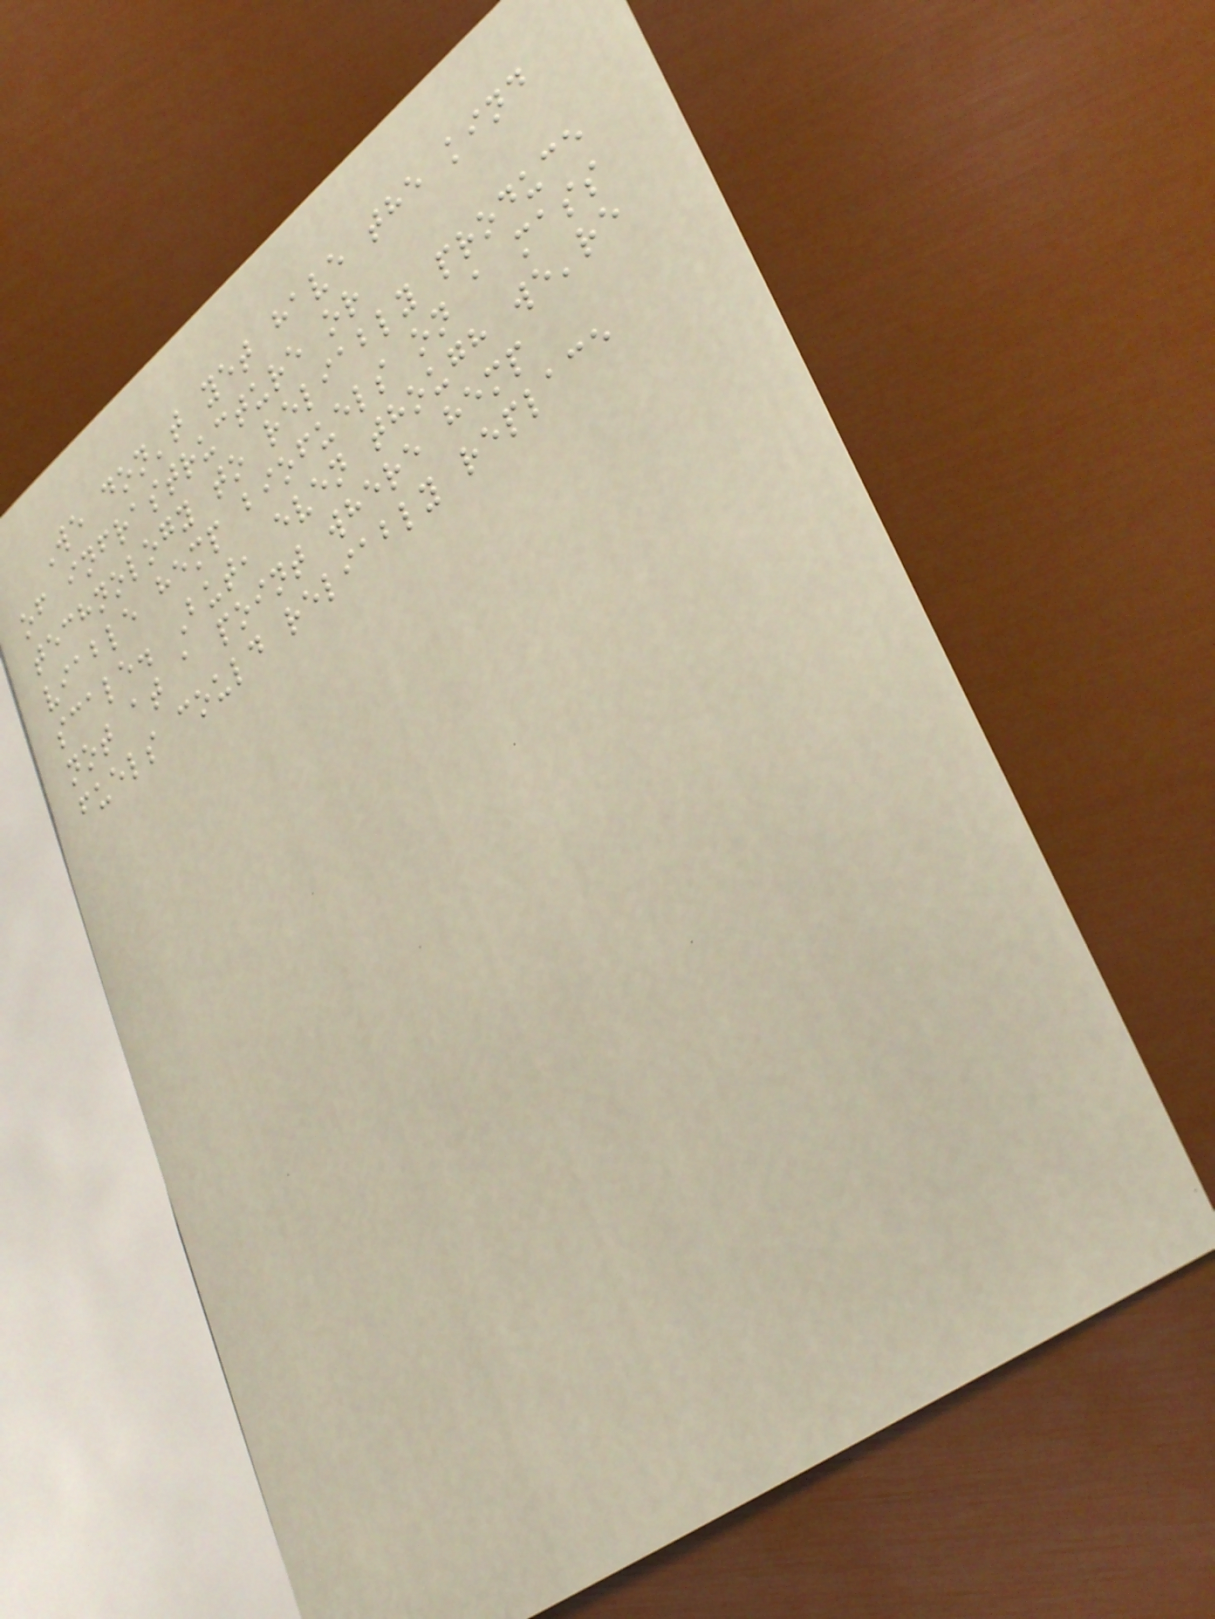We don't yet have the kind
of infrastructure or
technology to reliably produce
viable hemp biofuels on a mass
scale. But, even though we're
not at a point where hemp
fuels could reliably replace
